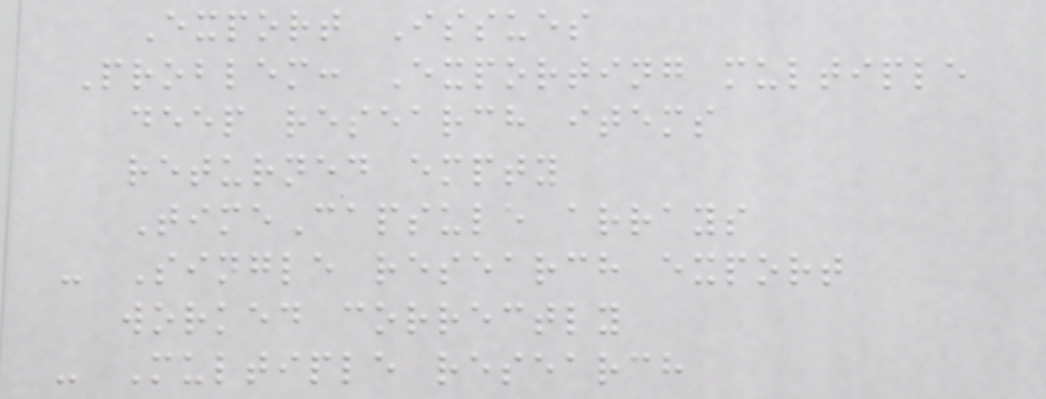Export Issues
Problem: Exporting multiple
deep research items
returned empty
TimeCapsule arrays
- Single research export
worked correctly
- Multiple research
